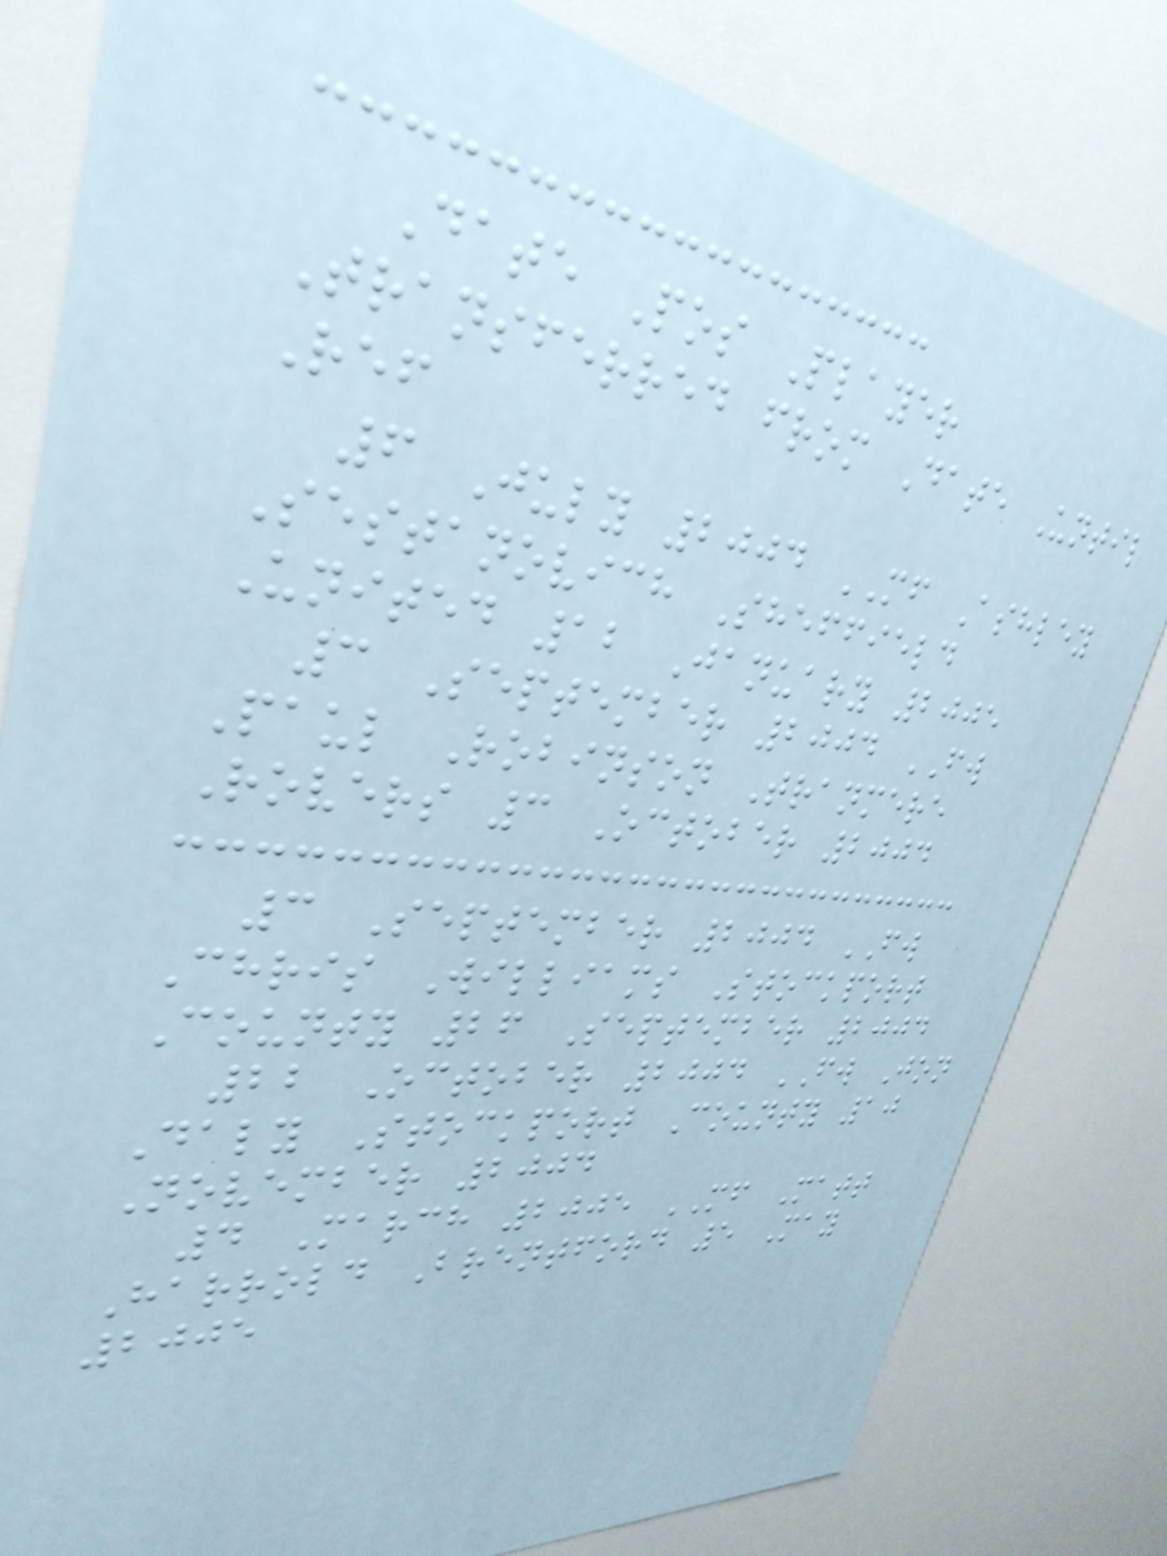Date Pos Player
Transferred from Date Until
Ref
6 July 2004 MF Ashley
Sestanovich Sheffield
United 12 January 2005
3 September 2004 FW
Paul Robinson Tranmere
Rovers 3 October 2004
3 September 2004 FW
Chris Williams Stockport
County 26 September 2004
22 October 2004 FW Jon
Daly Stockport County 10
November 2004
4 March 2005 MF Matt
Harrold Brentford 5 May
2005
